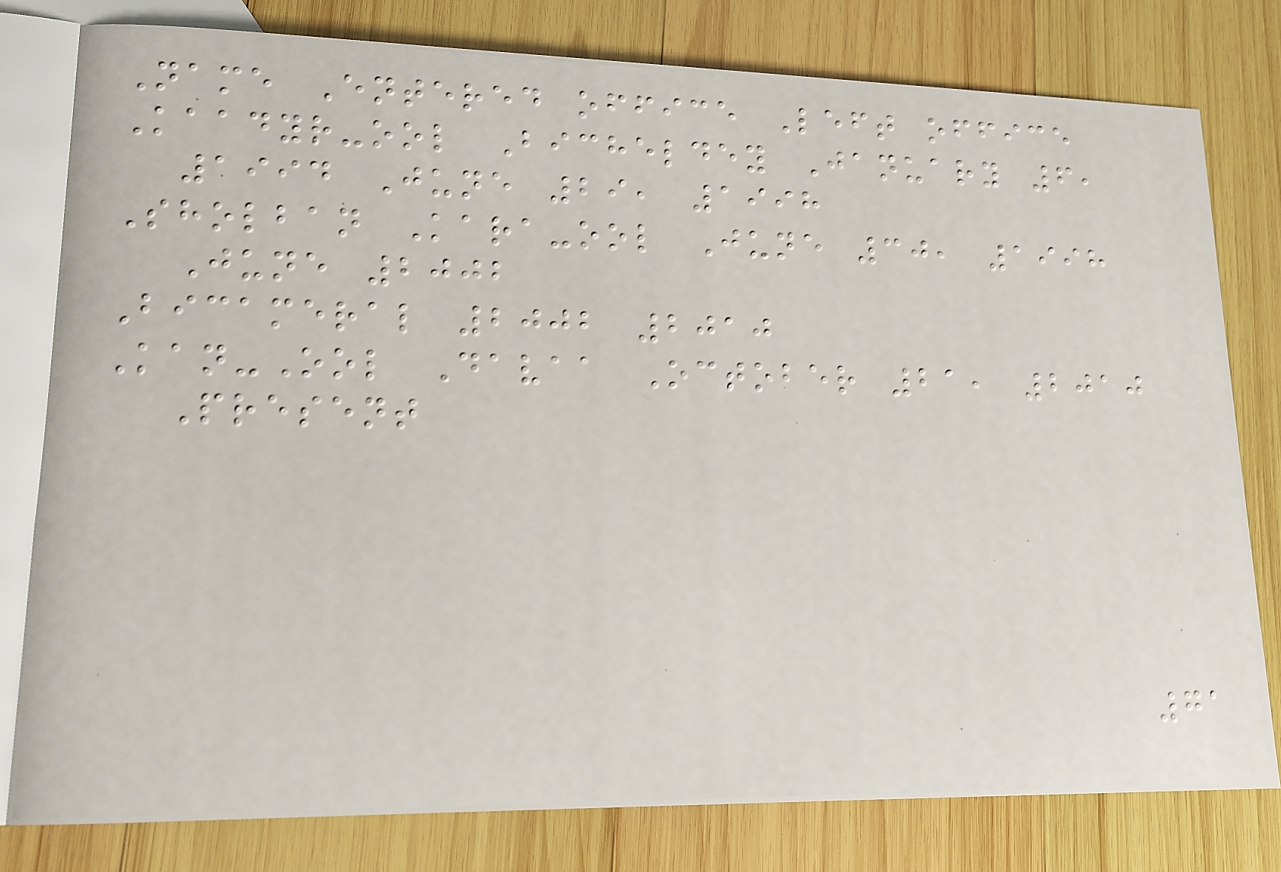Name Entered office Left office
Kaadyr-ool Bicheldey January 6,
1994 June 29, 1998
Sholban Kara-ool June 30, 1998
June 2002
Bicameral 2002 2010
Kan-Ool Davaa October 21, 2010
Present
71
